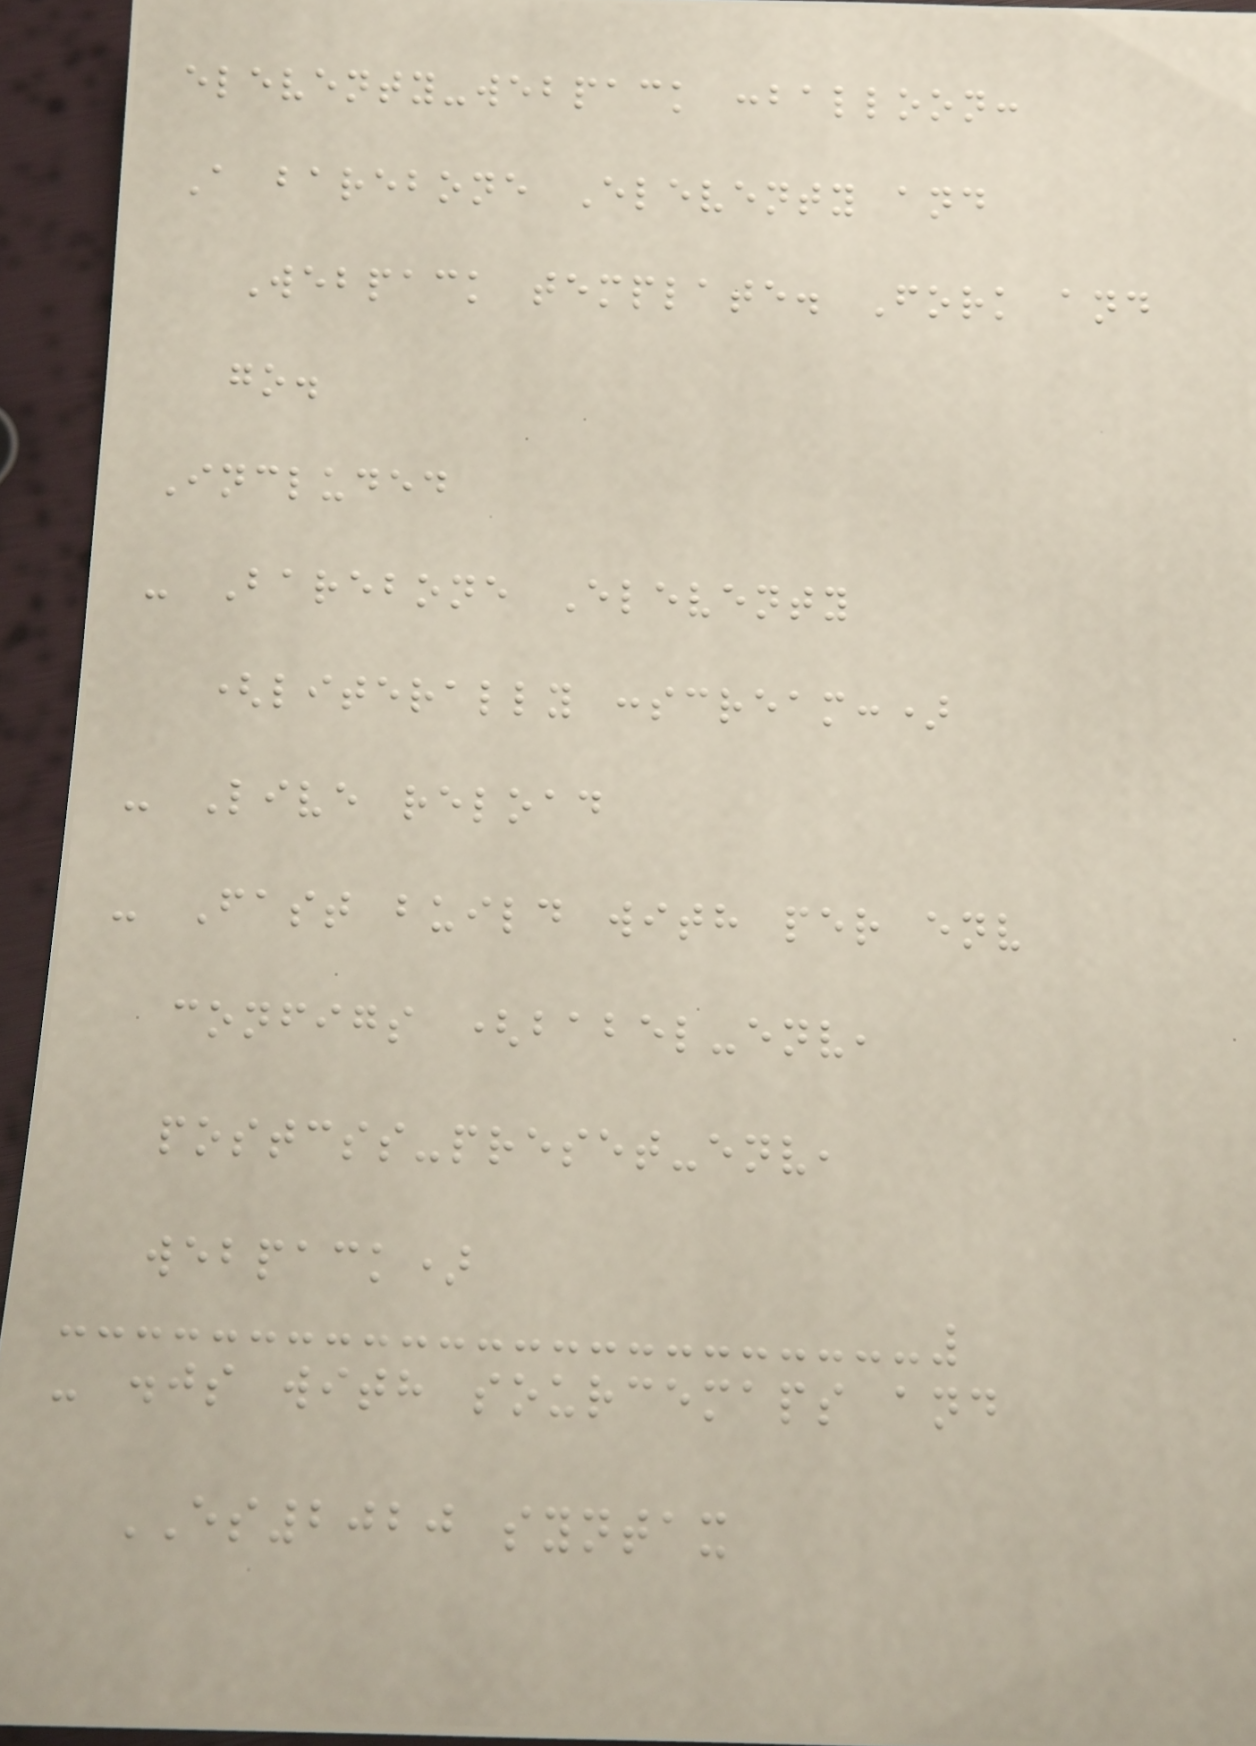eleventy-webpack :balloon:
A barebone Eleventy and
Webpack template. Fork and
go.
Included
- Barebone Eleventy
(literally :scream:)
- Live reload
- Fast build with per env
configs (babel-env,
postcss-preset-env,
webpack)
- .js with sourcemaps and
ES2020 syntax
